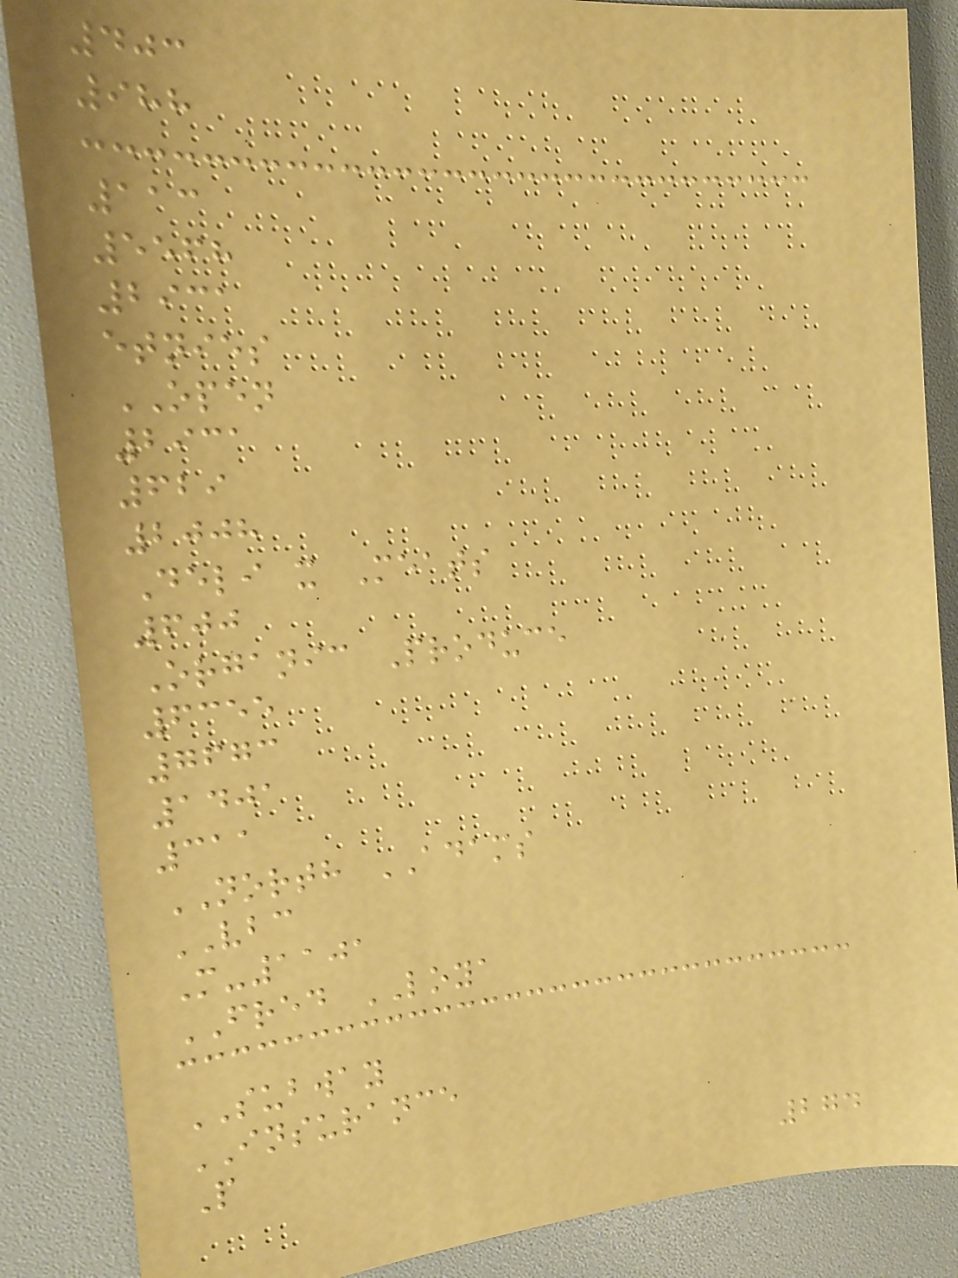403
988
113
5568
2931
etnies
OPEN
2931
629
2008
Deli x Meats
600
Organic Produce
6355
7673
1401
311
NORTH ADAMS
VBC
M-1101
FRED LOYA
SUBWAY
INSURANCE
P
274
